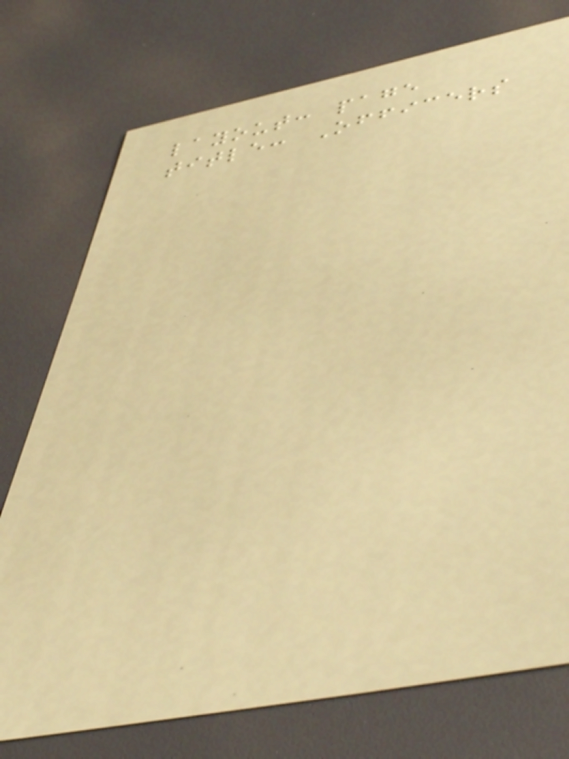layout: page
title: Officers
